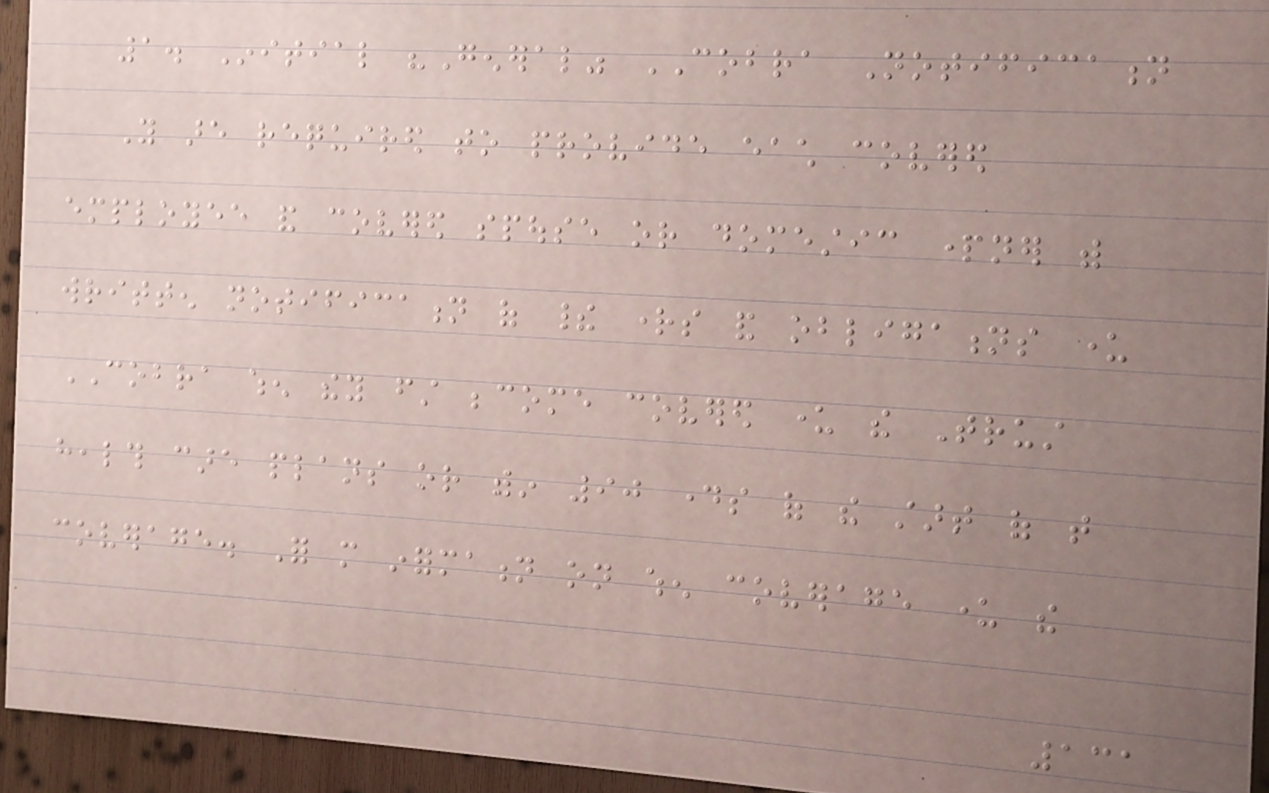1. Initial "General" COBRA Notification
You are required to provide each covered
employee and covered spouse or domestic partner with
written notification of their rights and obligations under
COBRA when they first become covered under the Trust
health care plans or within 90 days of the start of that
coverage. For more information on when coverage under the
131
